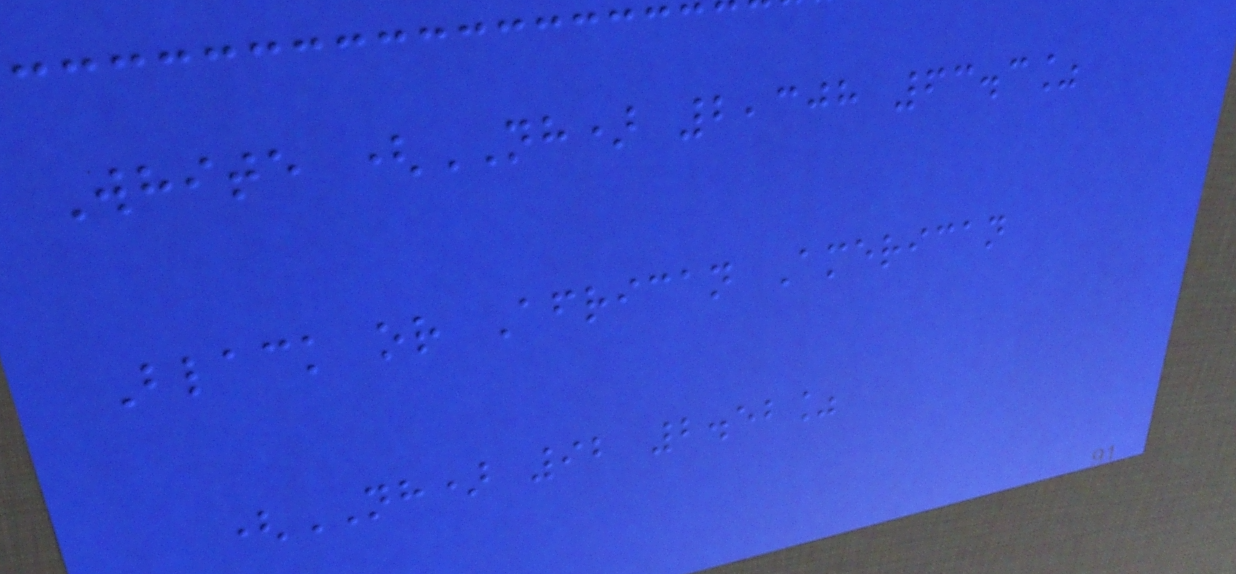White (NH) 2,308 63.3%
Black or African American
(NH) 92 2.52%
